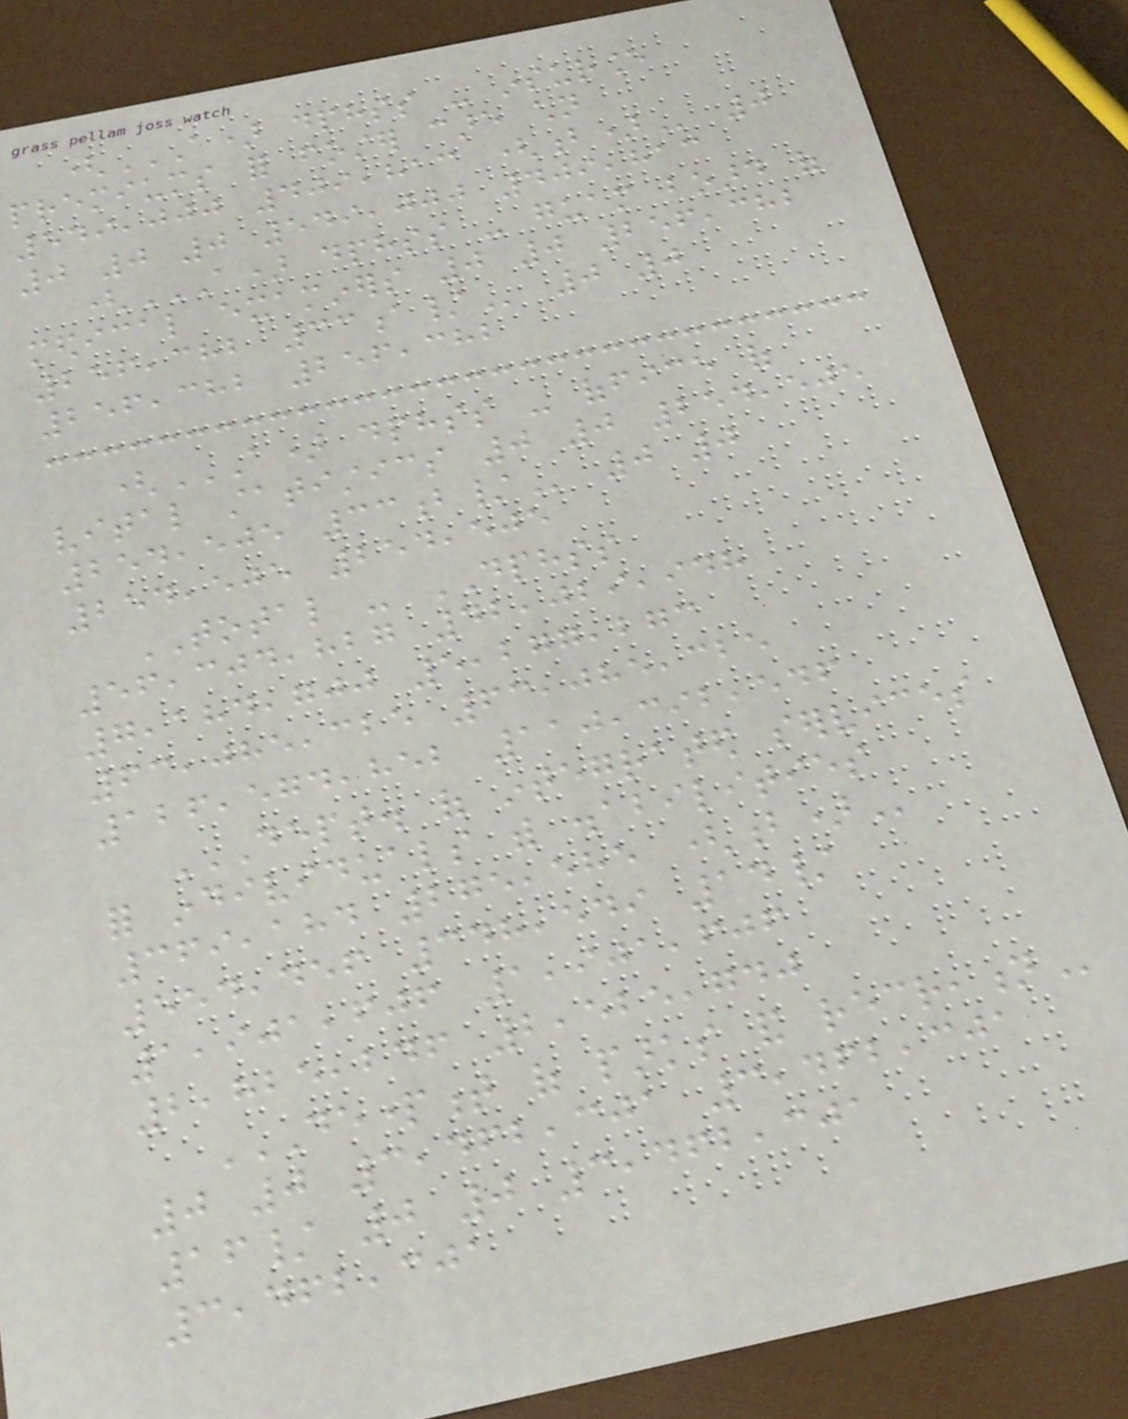(A) DPHSS - INSURANCE
PREMIUMS FOR FOSTER CARE CHILDREN
549,000 409,813 (B) 0
0 0 0 549,000 409,813
(A) DPHSS - GUAM BOARD OF
MEDICAL EXAMINERS 0 0 256,382
256,382 33A/ 0 0
256,382 256,382
(A) DPHSS - OFFICE OF
VITAL STATISTICS 0 0 254,505
254,505 33B/ 0 0
254,505 254,505
TOTAL - DPHSS
56,304,827 42,029,948
7,184,700 5,277,273
63,085,325 63,085,325
126,574,852 110,392,546
DEPT. OF INTEGRATED SERVICES
FOR INDIVIDUALS WITH DISABILITIES
369,184 275,585 (B)
554,456 348,549 14/
1,901,606 1,901,606
2,825,246 2,525,740
DEPARTMENT OF PARKS AND RECREATION
0 0 3,462,301 3,462,301
16/ 0 0 3,462,301
3,462,301
